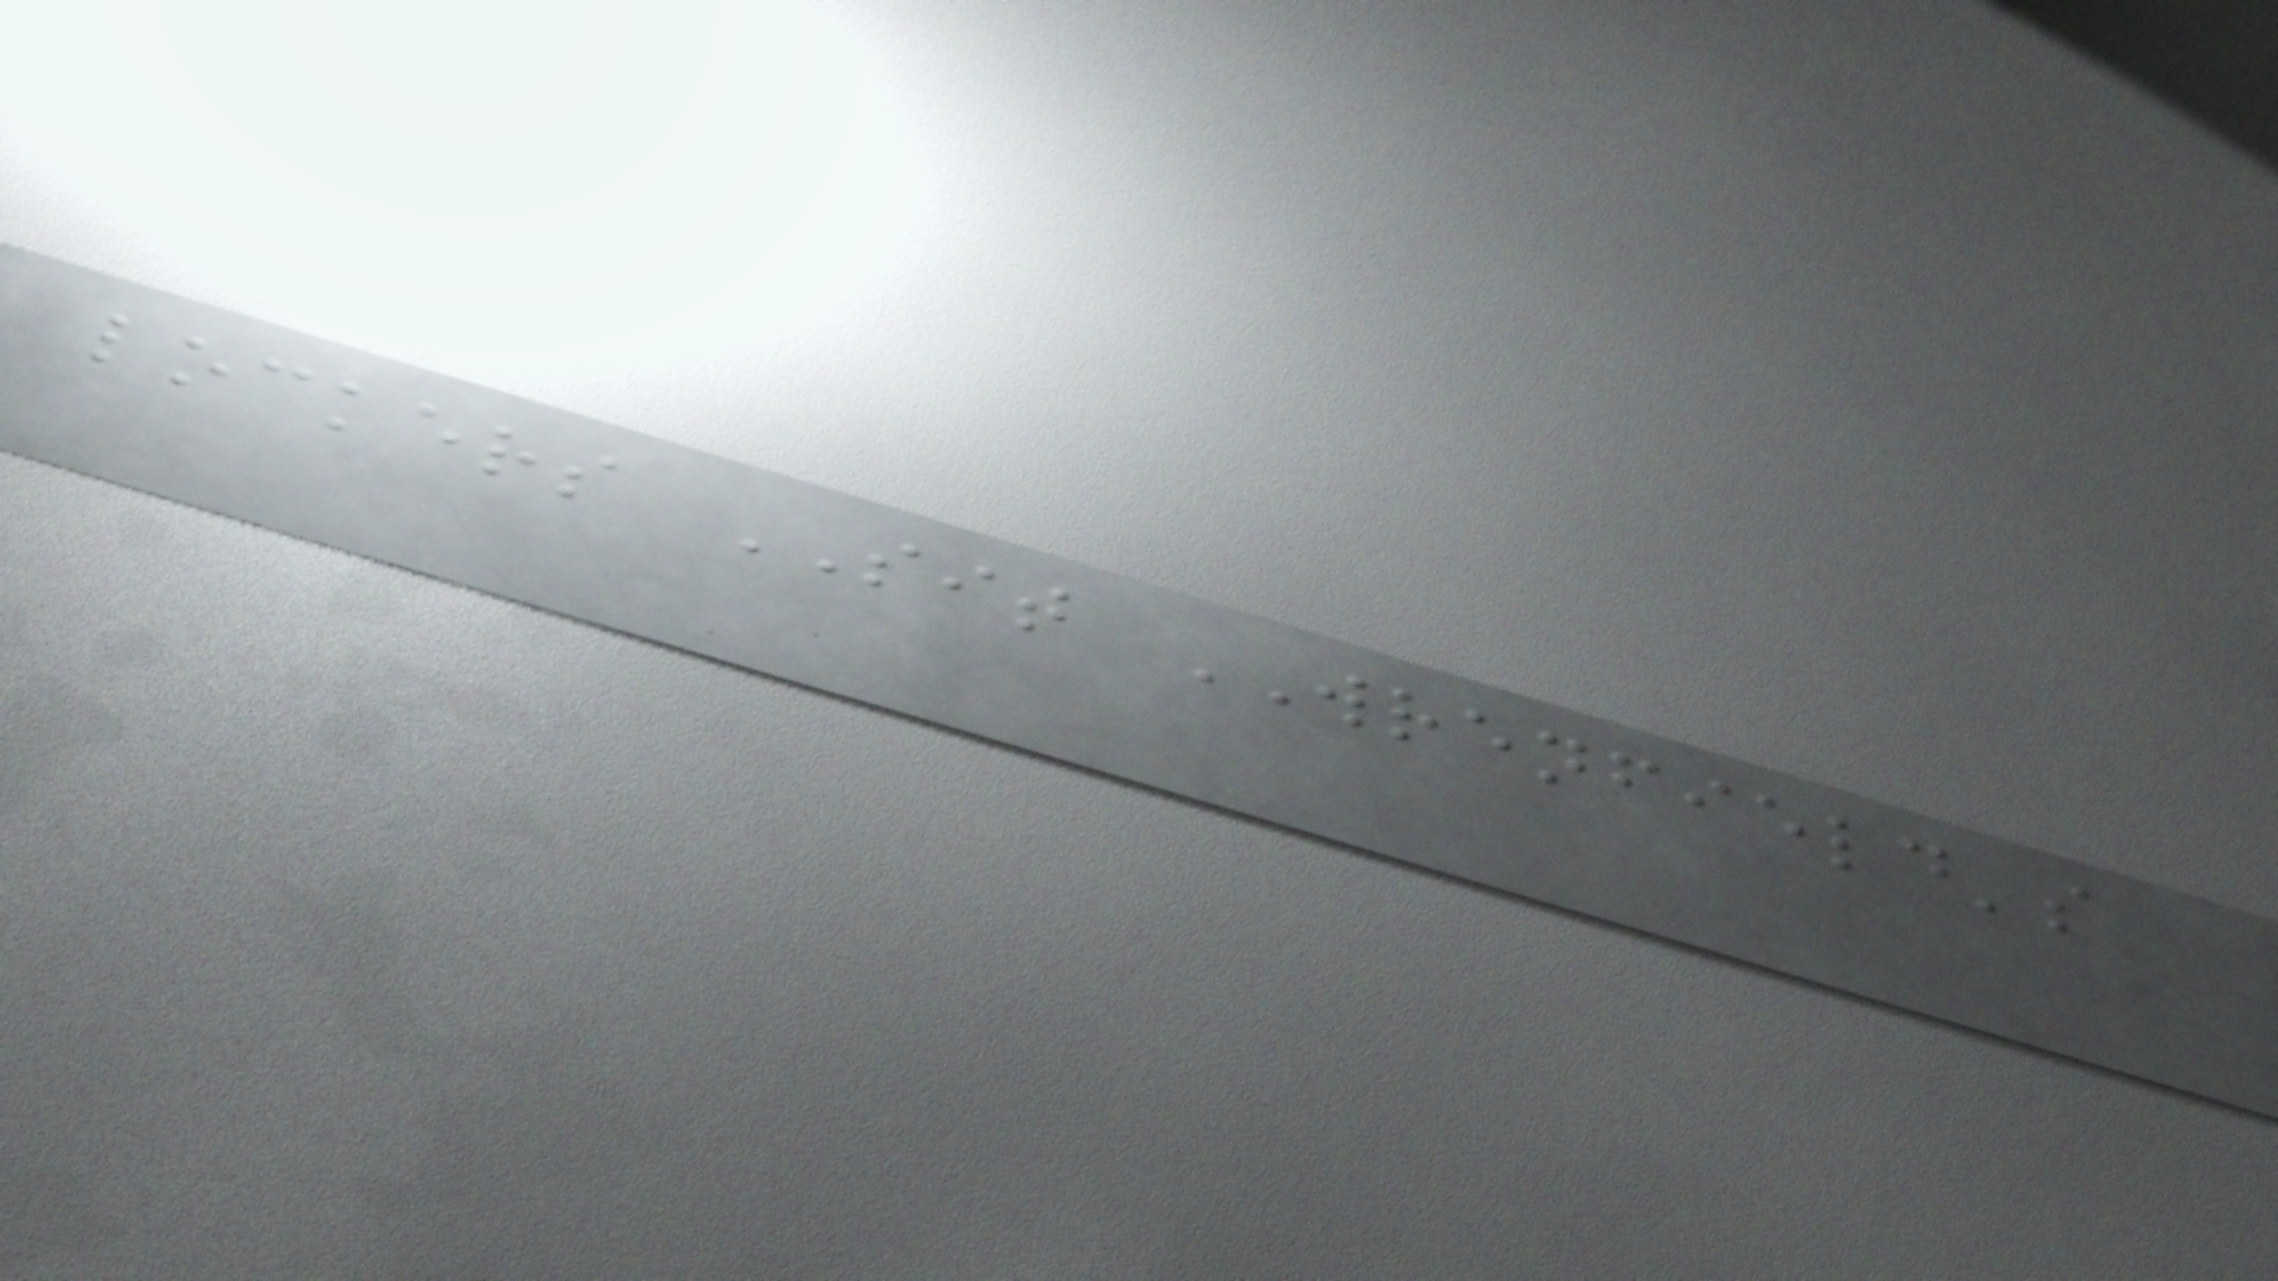lockers SIT WRENFIELD's
